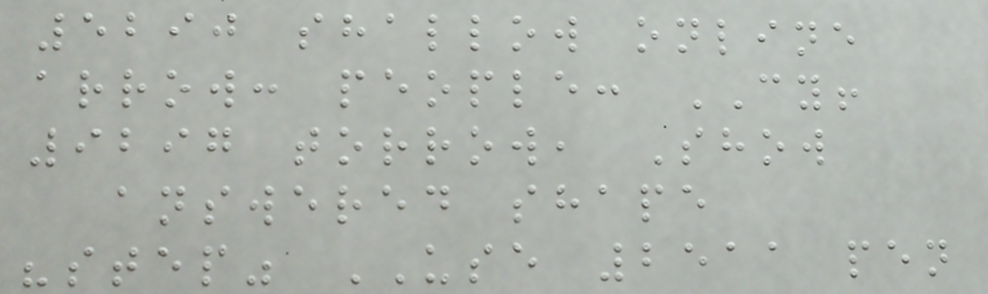5290 shallow online
arrow: people: CY!
9297 torrow, Show
answered shape
"step" USE 2511 pen
